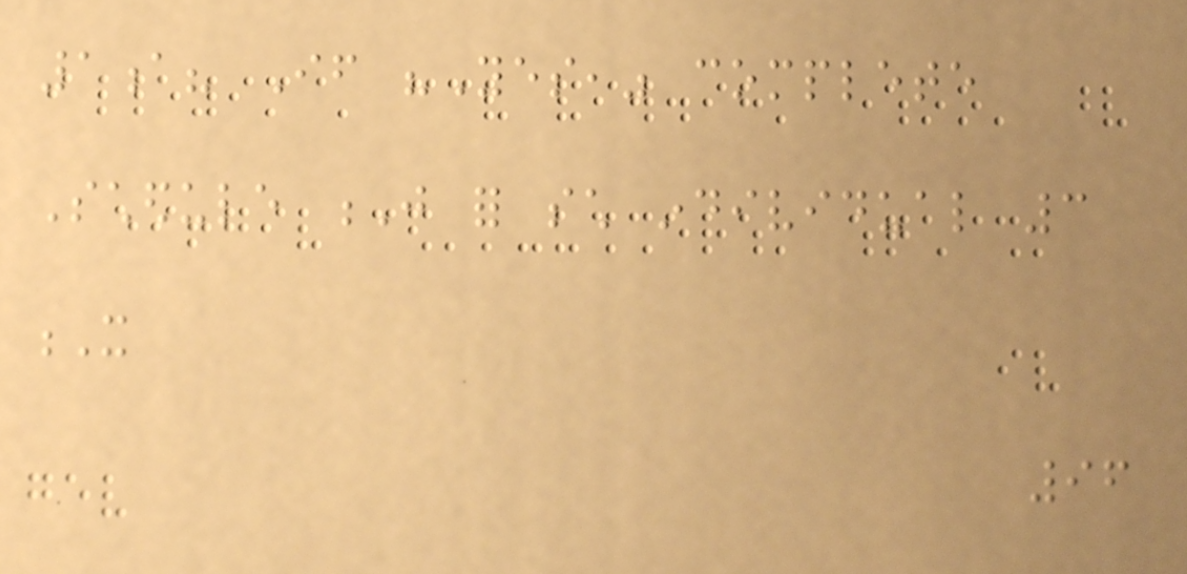1a? If "Yes," complete
Schedule J for such individual 3
X
96
